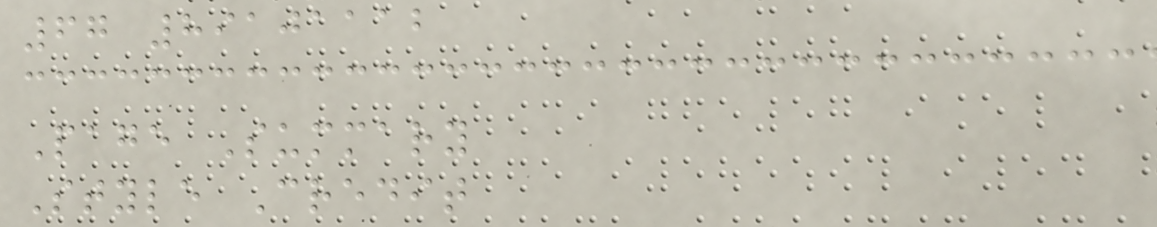67 89101112
Page Summary
Style Credit
